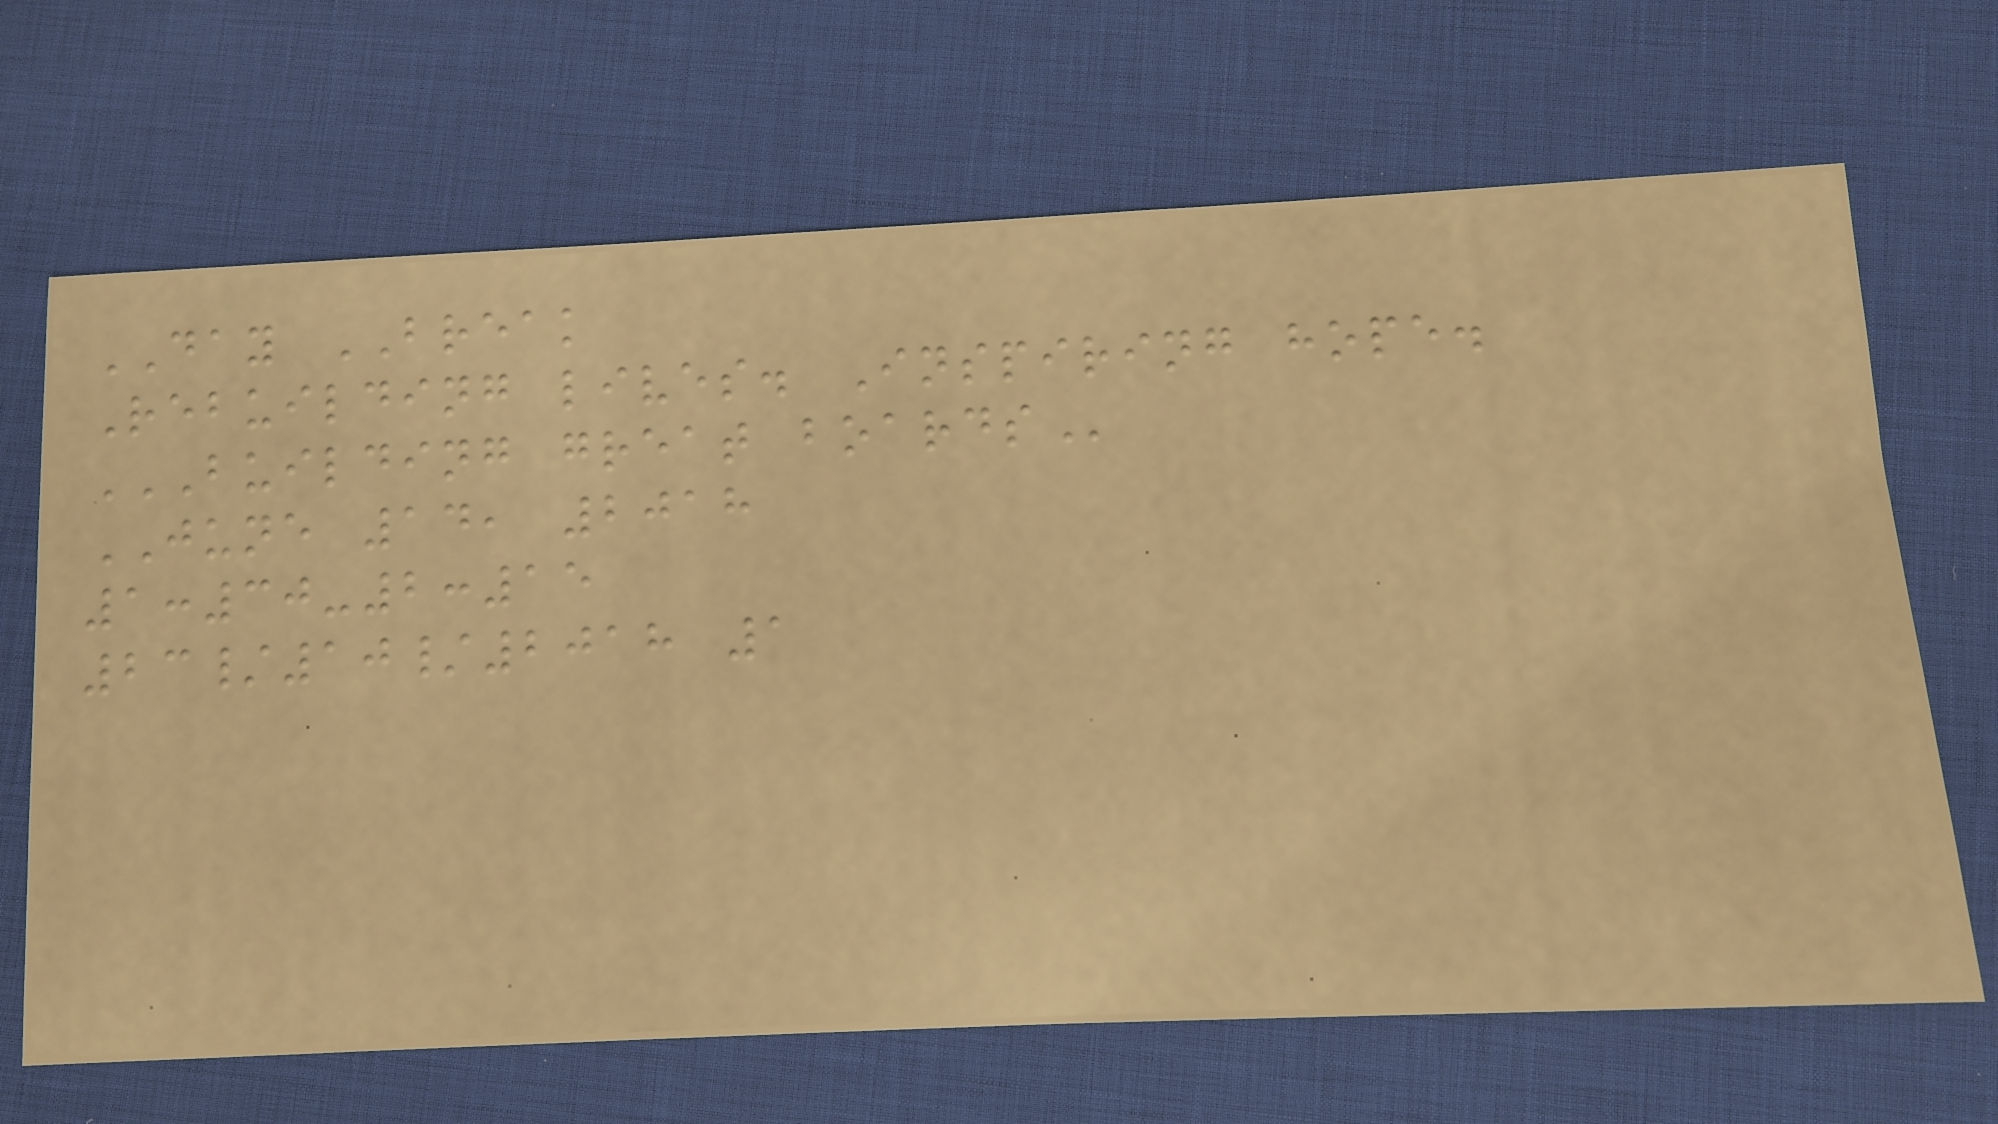DAY BREAK
Rebuilding lives. Inspiring hope.
BUILDING GREAT BOARDS
JUNE 14, 2018
1:30-2:15
23/10/2018 1
